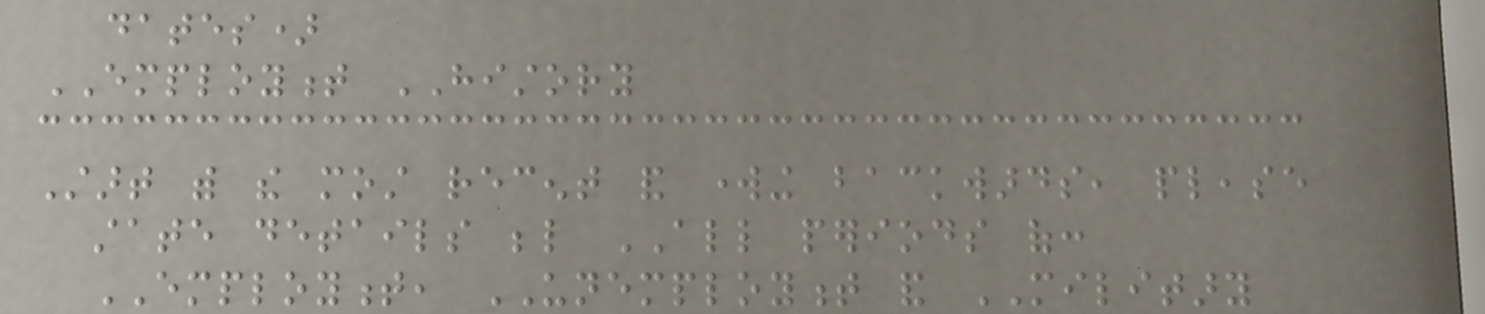dates)
EMPLOYMENT HISTORY
Start with the most recent and working backwards, please
state details below ALL periods of:
EMPLOYMENT, UNEMPLOYMENT and MILITARY
